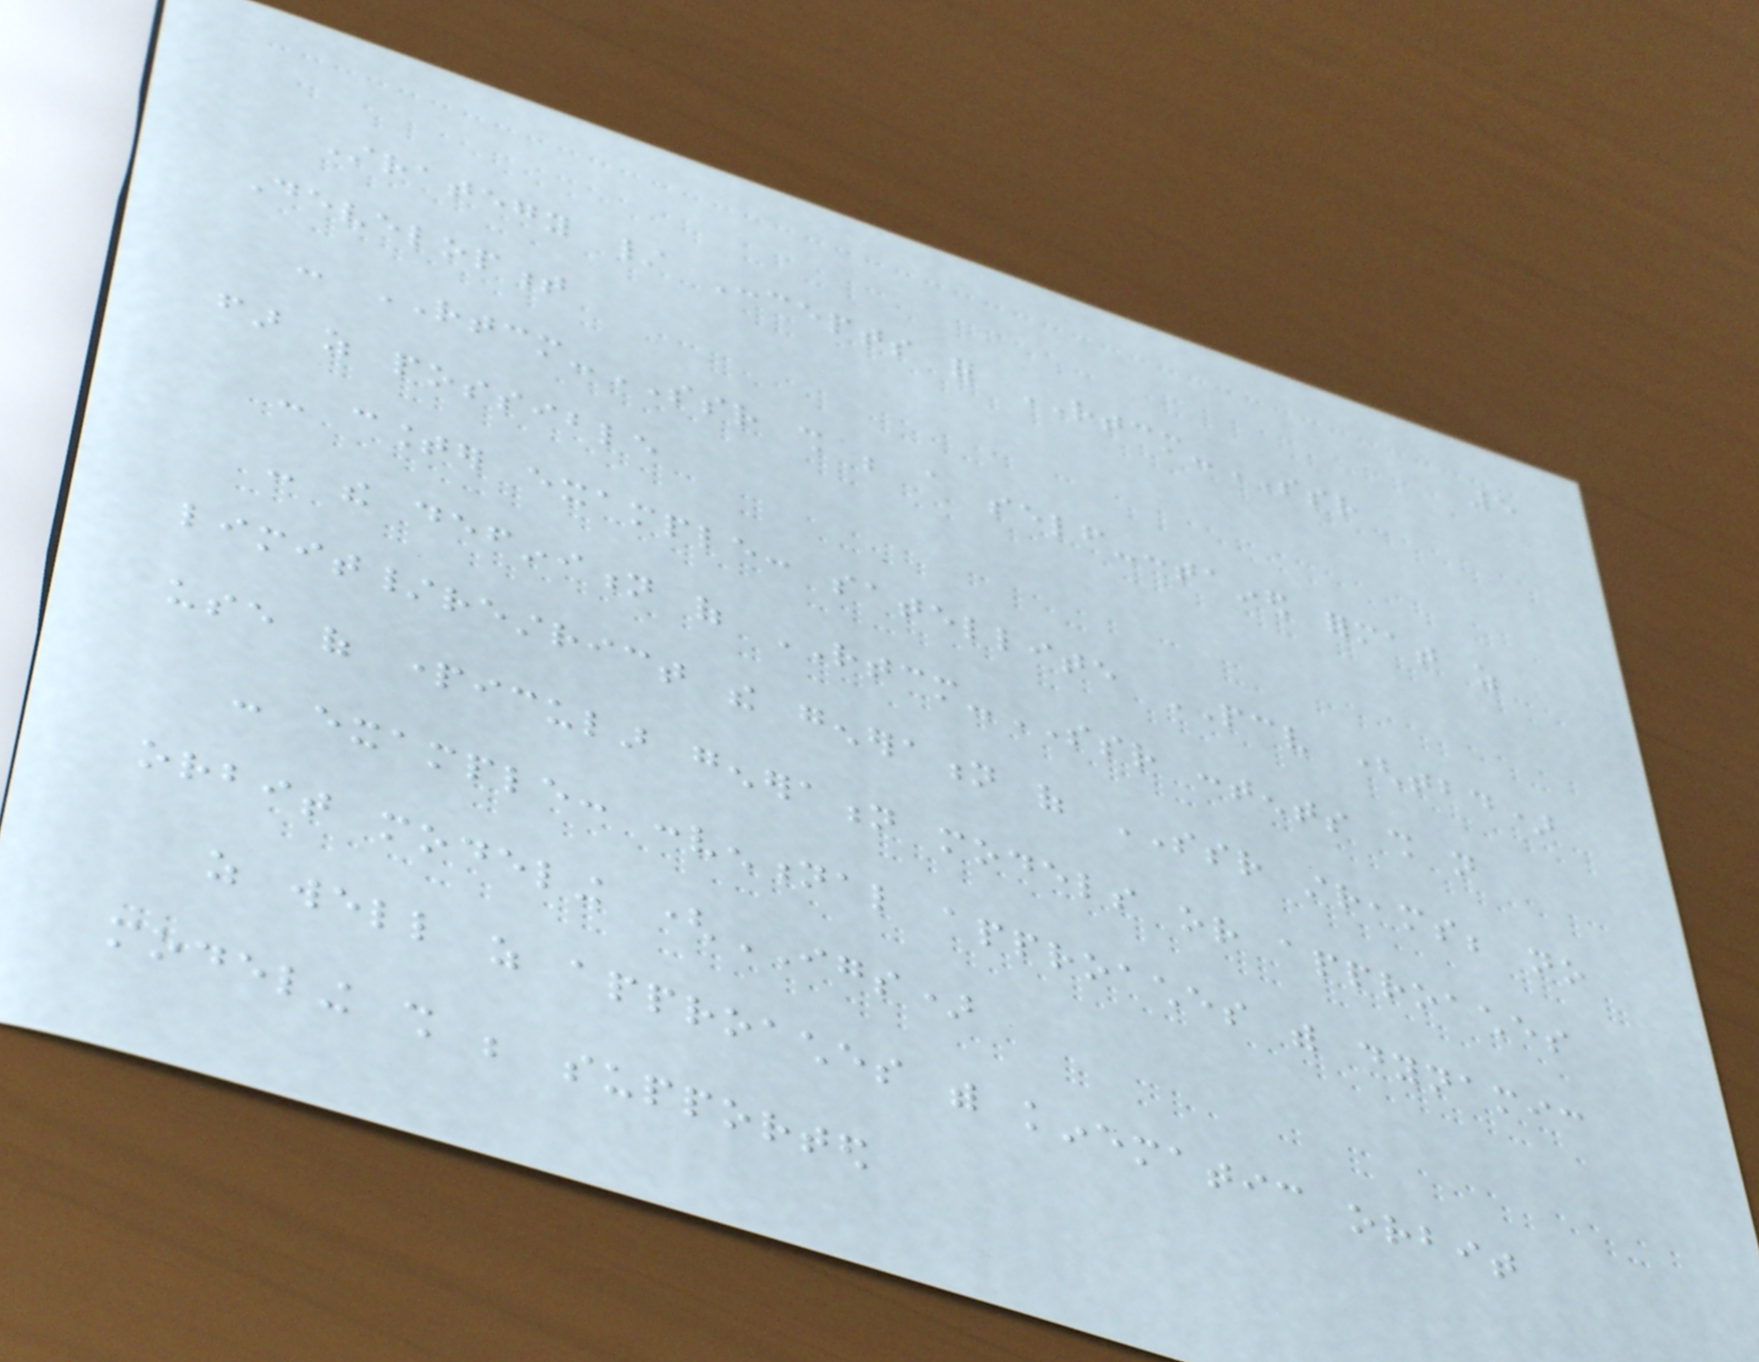5
Strategy / Concepts for RTCM-SSR
Development
- RTCM-SSR shall be a self-contained format as
far as possible
- counter example: satellite PCV (tbd)
- the definition of RTCM-SSR contents shall not
limit/restrict the generation of SSR streams; no
use of particular generation models or approaches
- example: conventional approaches with dynamic
orbit modeling (IGS)
as well as approaches with kinematic orbit
modeling shall be supported
